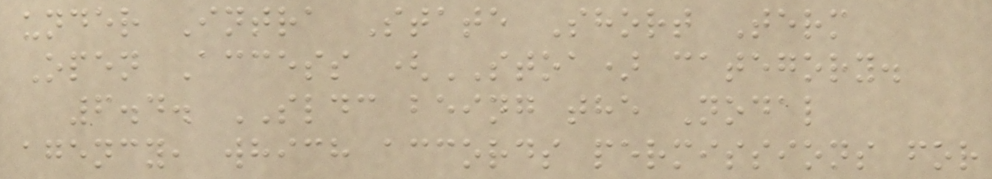under Intra State Short Term
Open Access (STOA) category.
6.4. SLDC being the Nodal
agency, which accords permissions for
